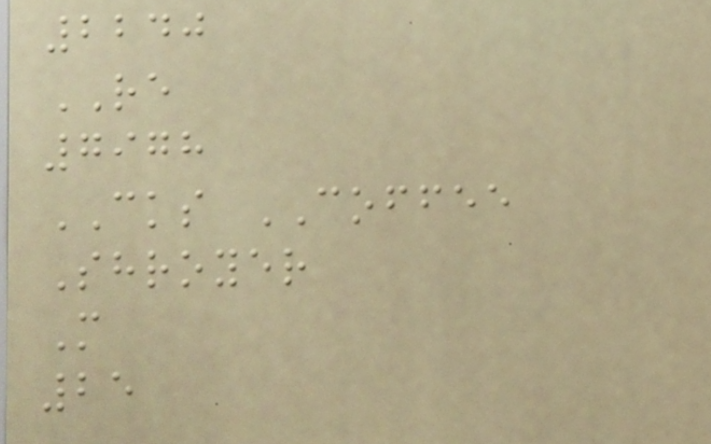2240
RE
7978
CKS COFFEE
Shroyer
M
25
